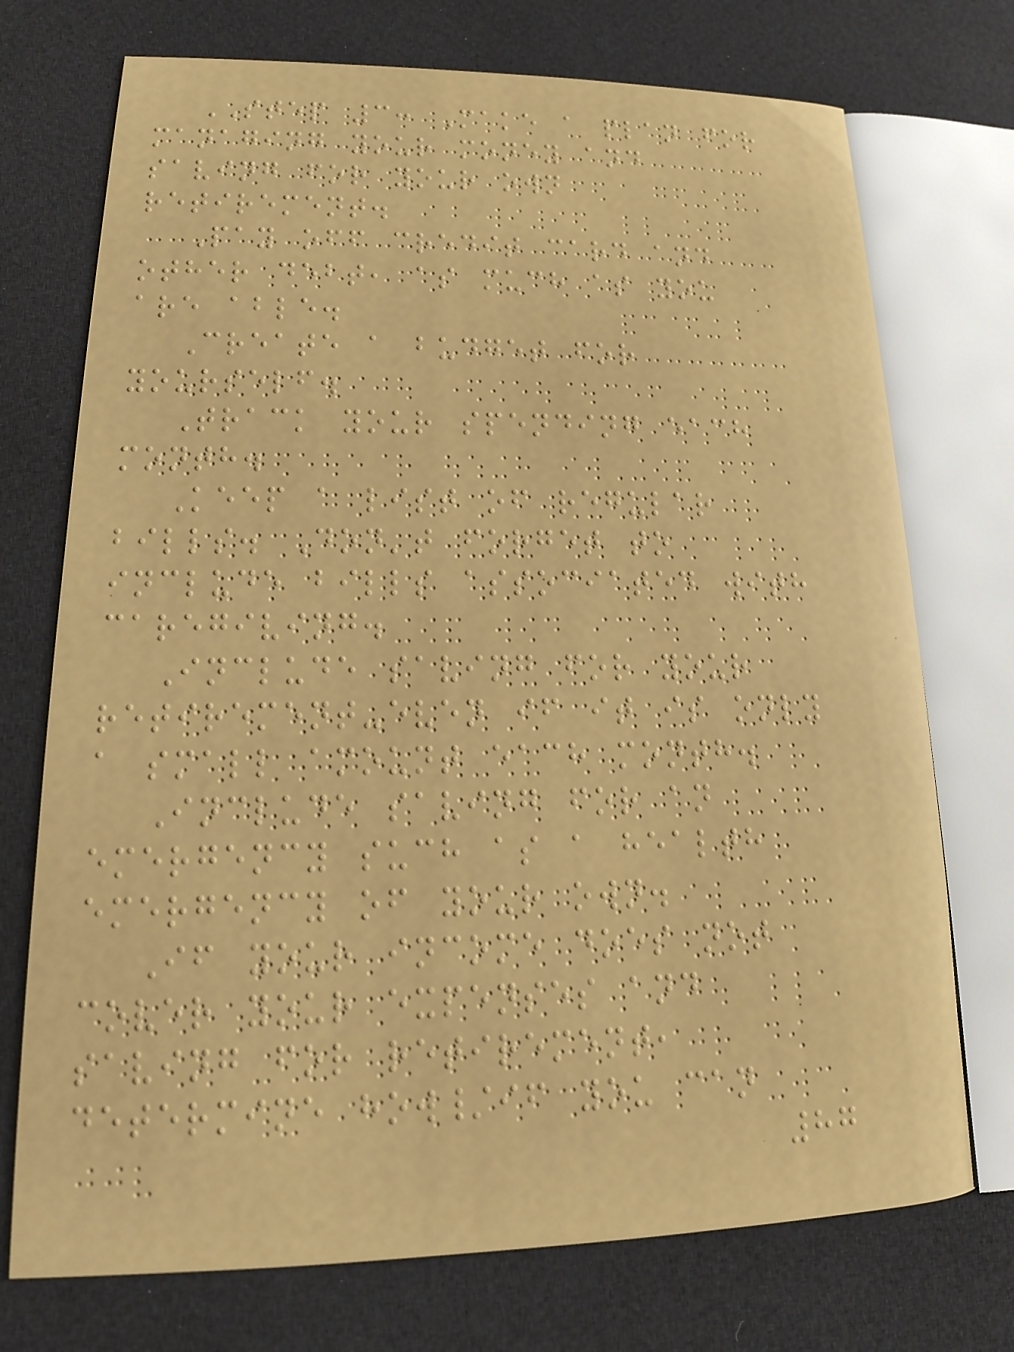STEP 3: Make a plan for
managing your money and
saving for your own
retirement.
Pay off credit card and
other debt, as much as you
are able.
Create a budget for
yourself.
Track your spending each
month.
Keep a list of regular
bills. Don't forget to
include bills associated with
caregiving.
Include saving for your
retirement-even if it is only
a small amount each month.
Include saving for an
emergency such as a health
emergency of your own.
If your income does not
cover your expenses and
saving for retirement,
determine how/if you can
87
